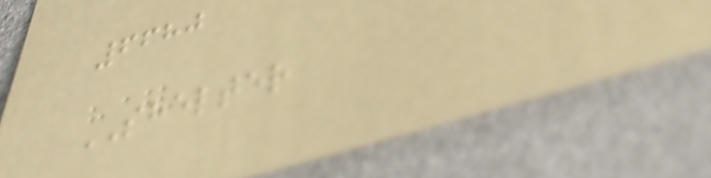6680
SHELTER
